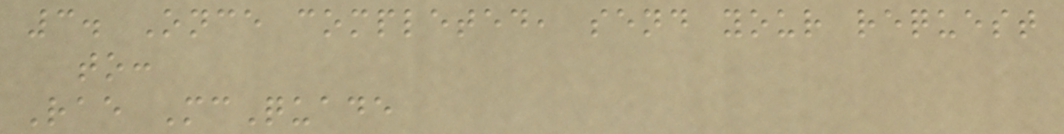3. Once completed, send your request
to:
Rae McQuade
